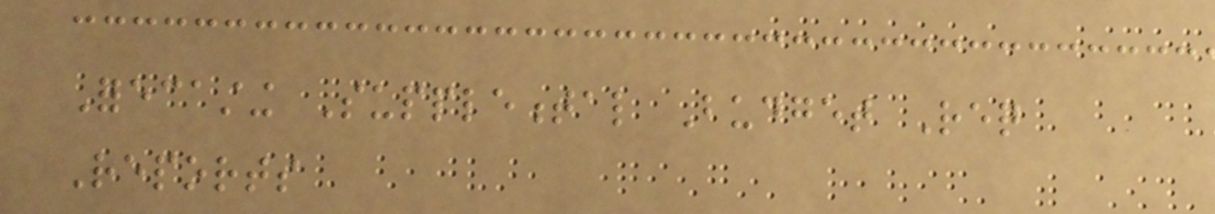Forecasting Supplemental Budget Req
Reports
